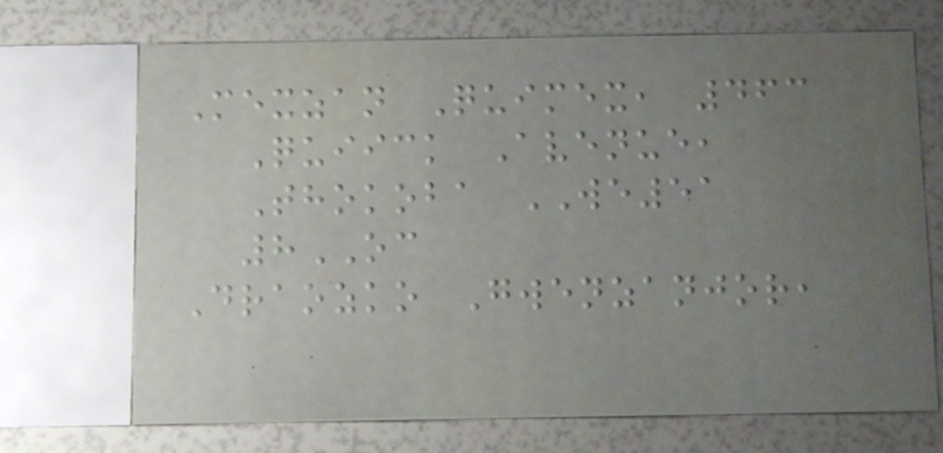Mexzan Quimex, 463
Quiick Avenue,
Thokoba WE51
8OC
Draozko Gwenzanjor,
